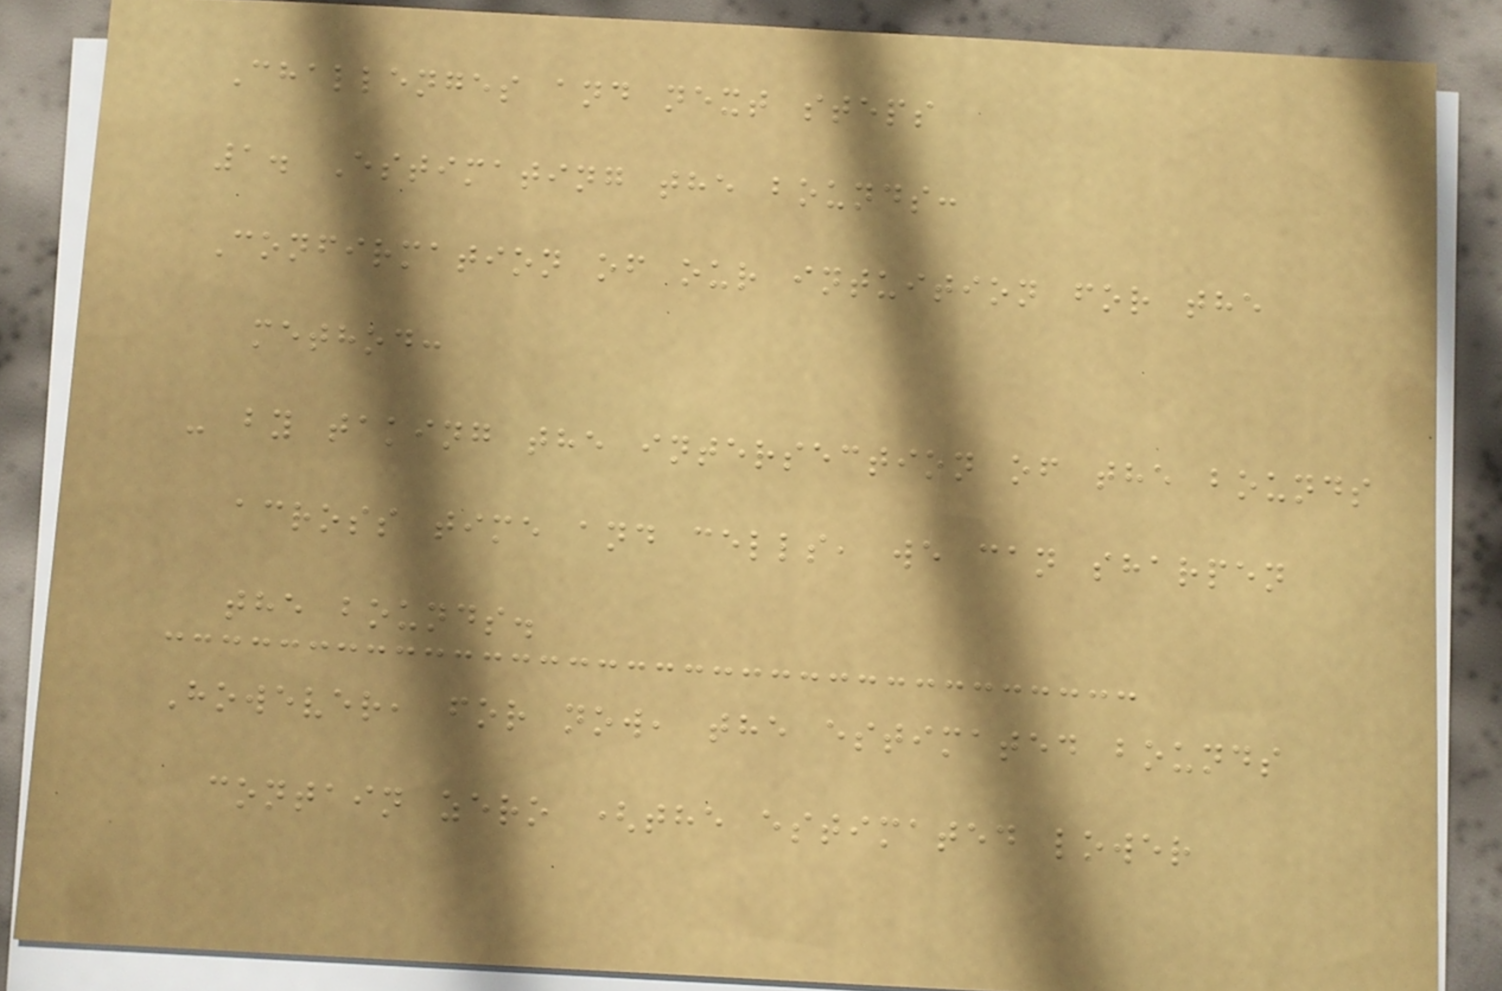Challenges and next steps
1. Estimating the bounds:
Confirmation of our intuition for the
method:
- by taking the intersection of the bounds
across time and cells, we can sharpen
the bounds.
However, for now, the estimated bounds
contain zero (the estimated lower
